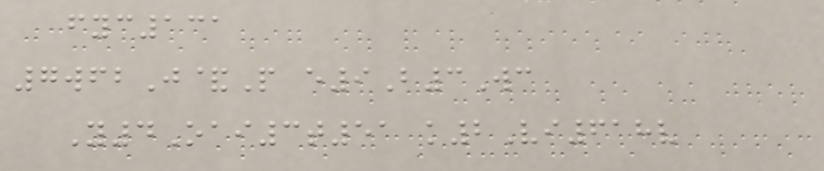fyc131
7wfbJ&P e9B3Wc
Y4Oai3t51 k2Vi618v
